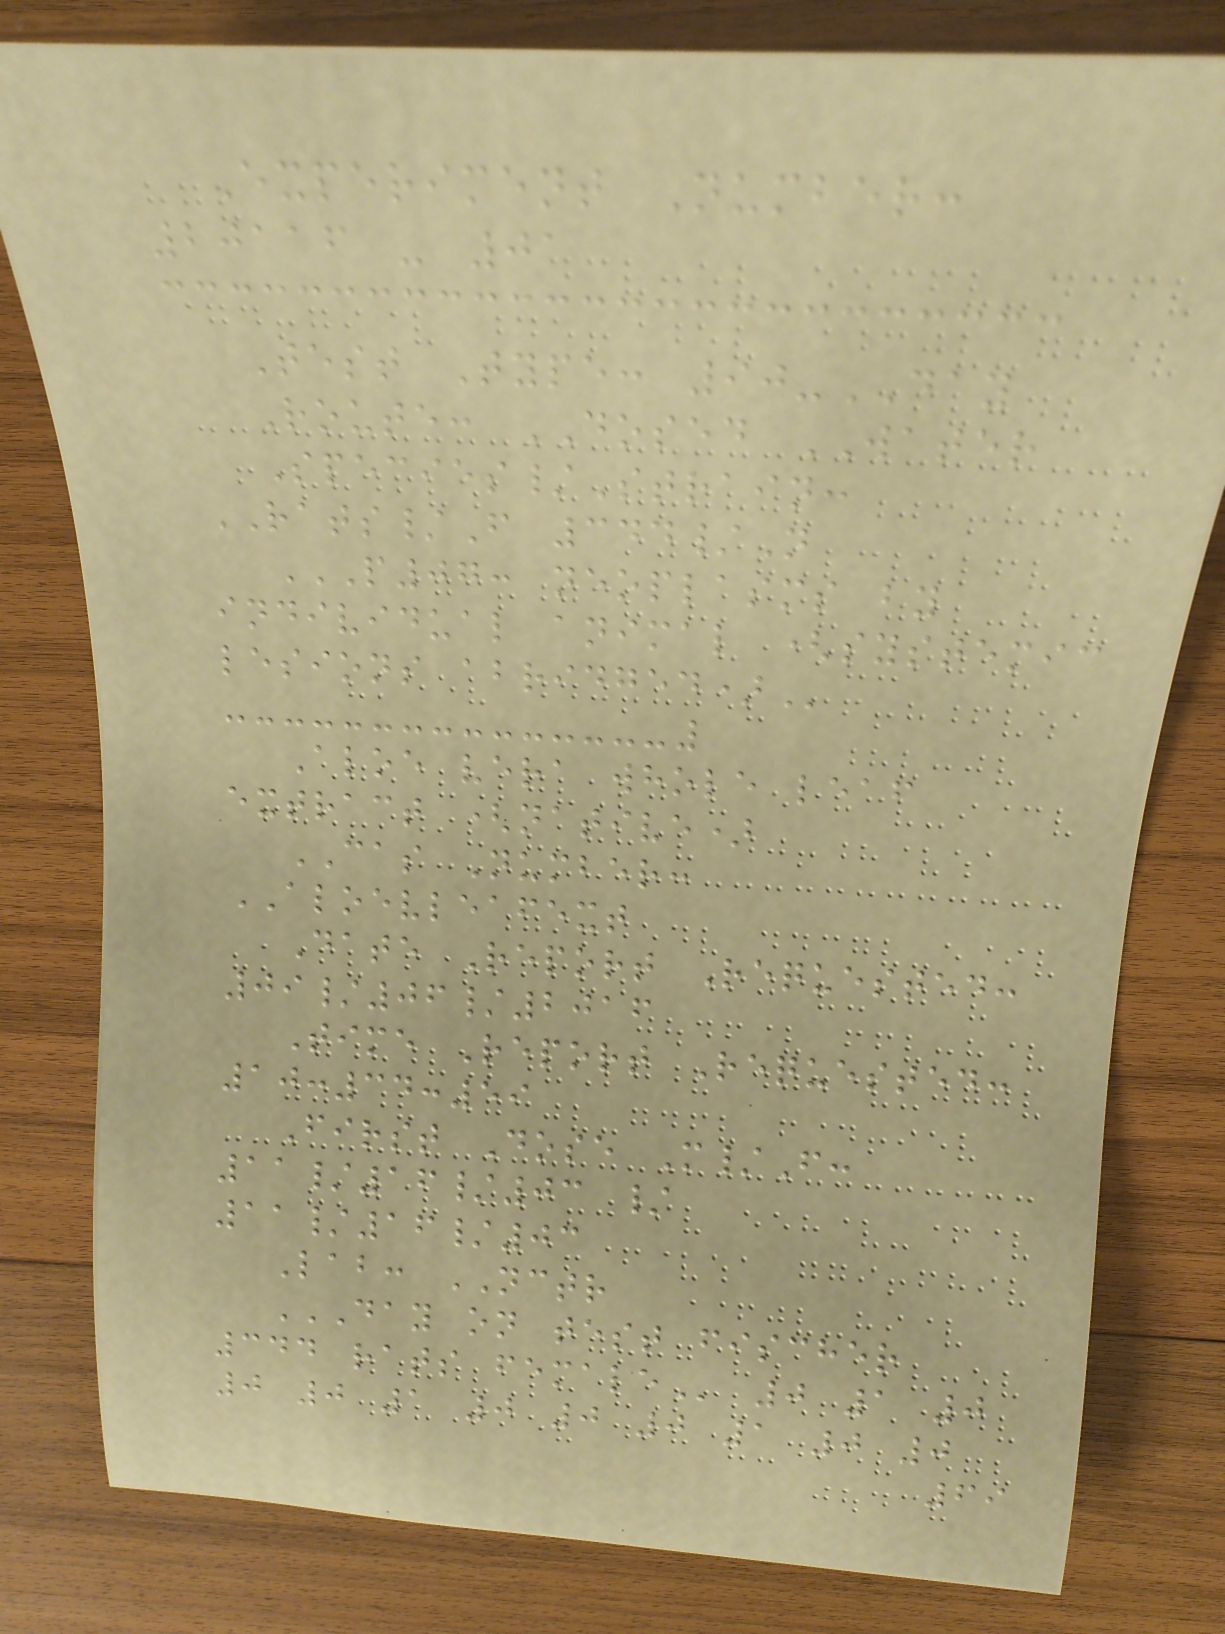Experiment Number:
20116 - 01
Test Type: 90-DAY
Route: DOSED WATER
Species/Strain:
RATS/F 344/N
P07: NEOPLASMS BY
INDIVIDUAL ANIMAL (SYSTEMIC
LESIONS ABRIDGED)
Aloe vera whole leaf
extract (native)
CAS Number:
ALOEVLEAFEXT
Date Report Requested:
09/06/2016
Time Report Requested:
10:34:59
First Dose M/F:
11/16/03 /
11/16/03
Lab: NCTR
DAY ON TEST FISCHER
344 RATS FEMALE 0 1 0
0 0 1 0 0 0 1 0 0
69
